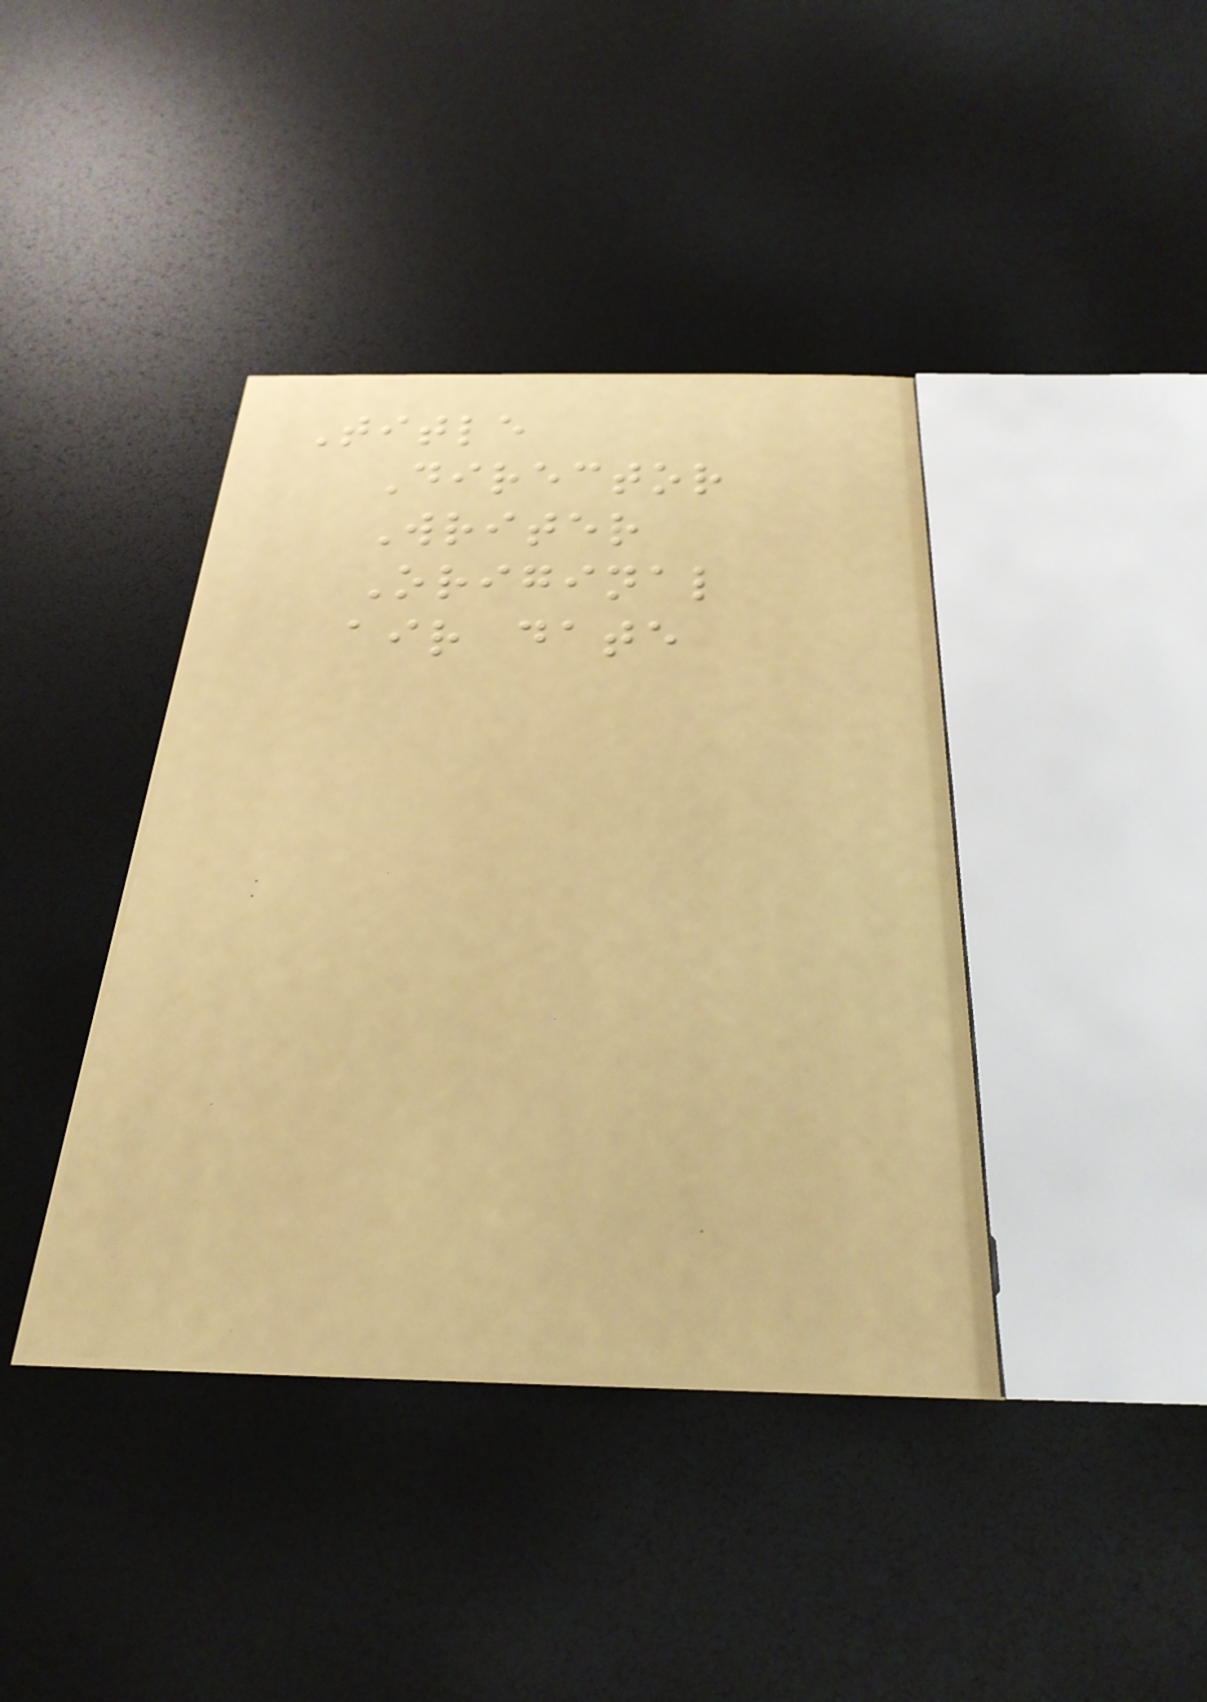Title
Director
Writer
Original
air date
